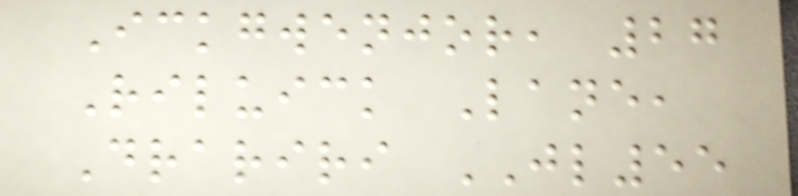Ickgwenjor, 27
Riluick Lane,
Drariri JL55
